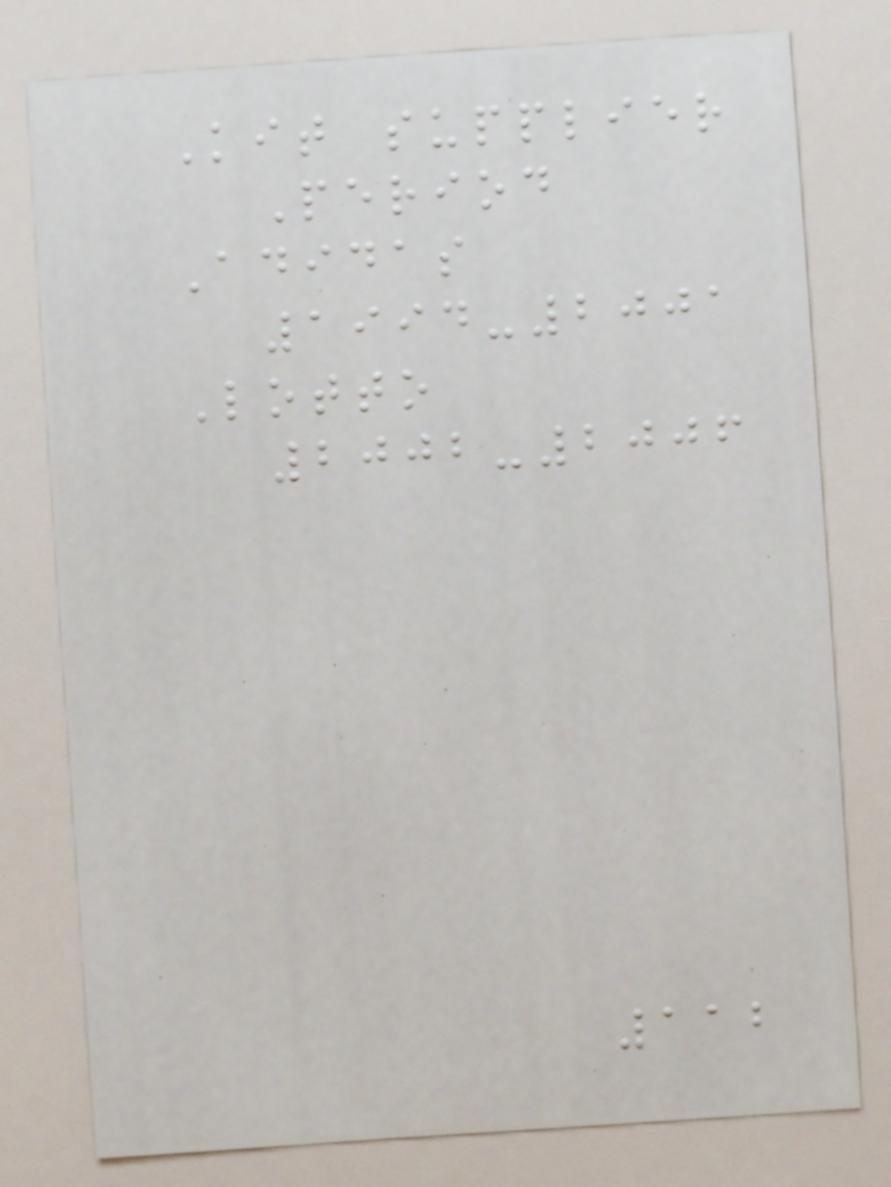Kit supplier
Period
Adidas
1994-2001
Lotto
2002-2006
112
